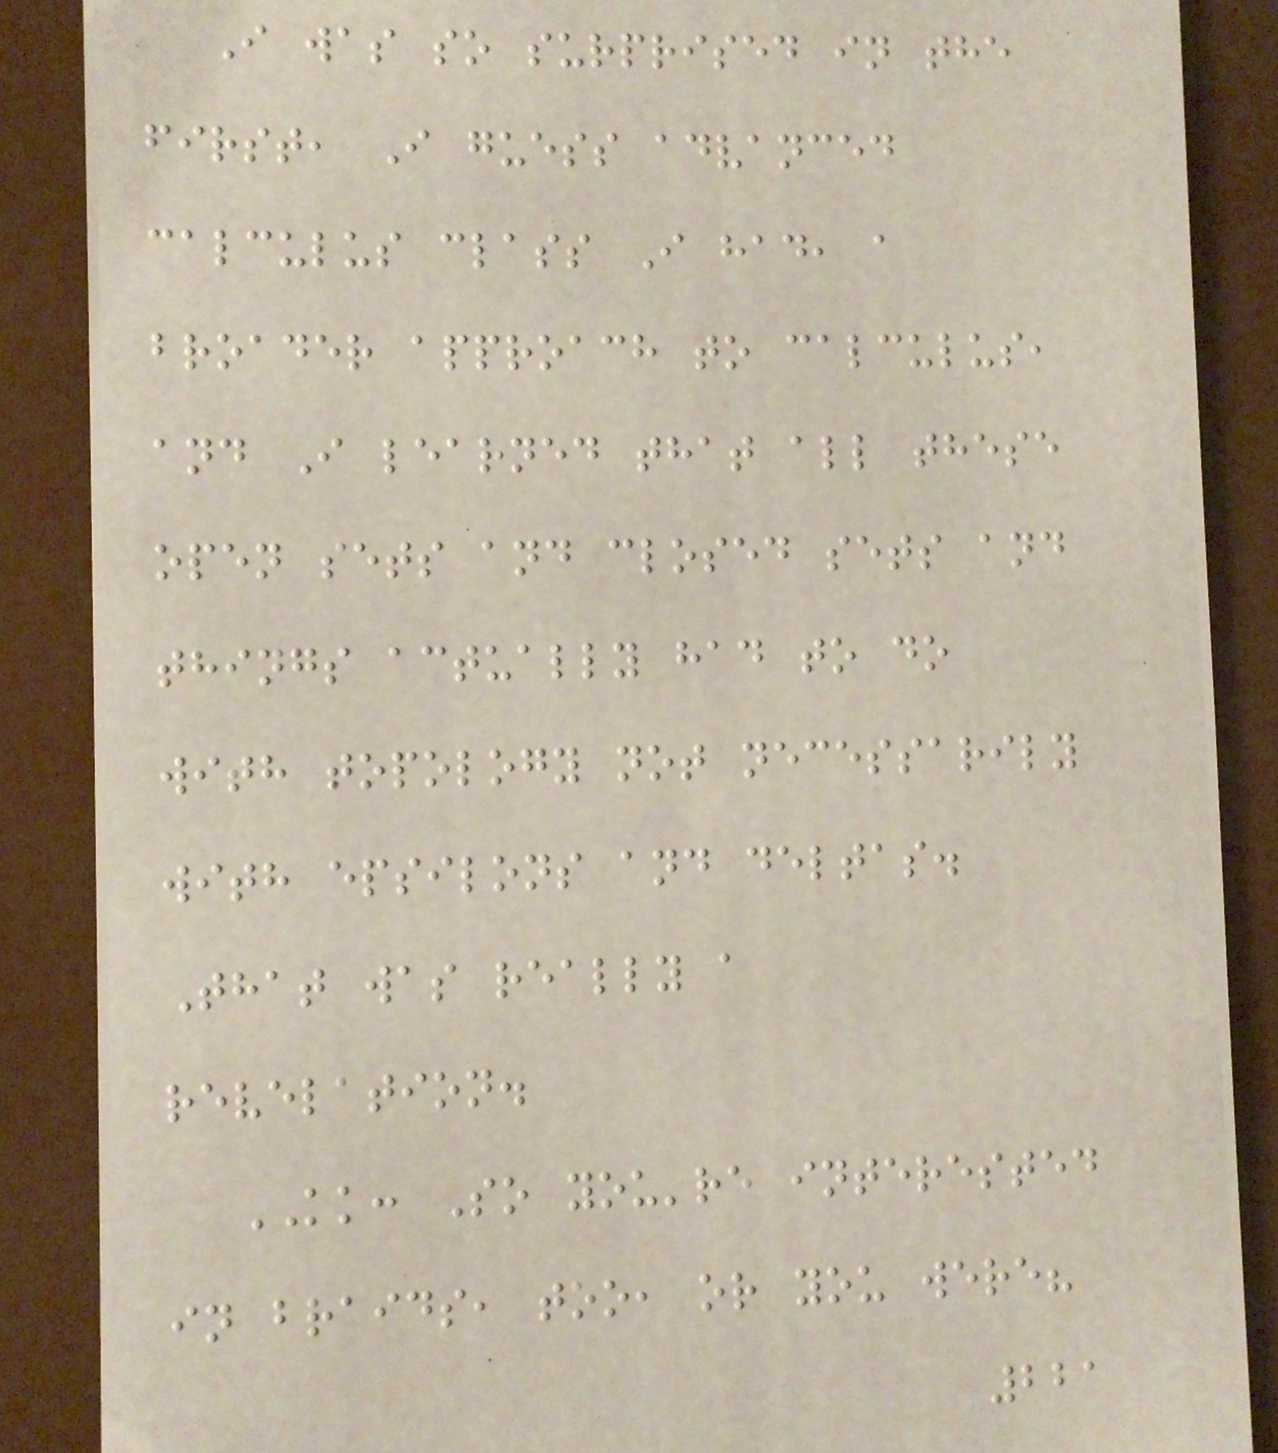I was so surprised in the
first, I guess advanced
calculus class I had, a
broader approach to calculus,
and I learned that all these
open sets and closed sets and
things actually had to do
with topology not necessarily
with epsilons and deltas.
That was really a
revelation.
KK: So you're interested
in braids, too, or you were?
221
